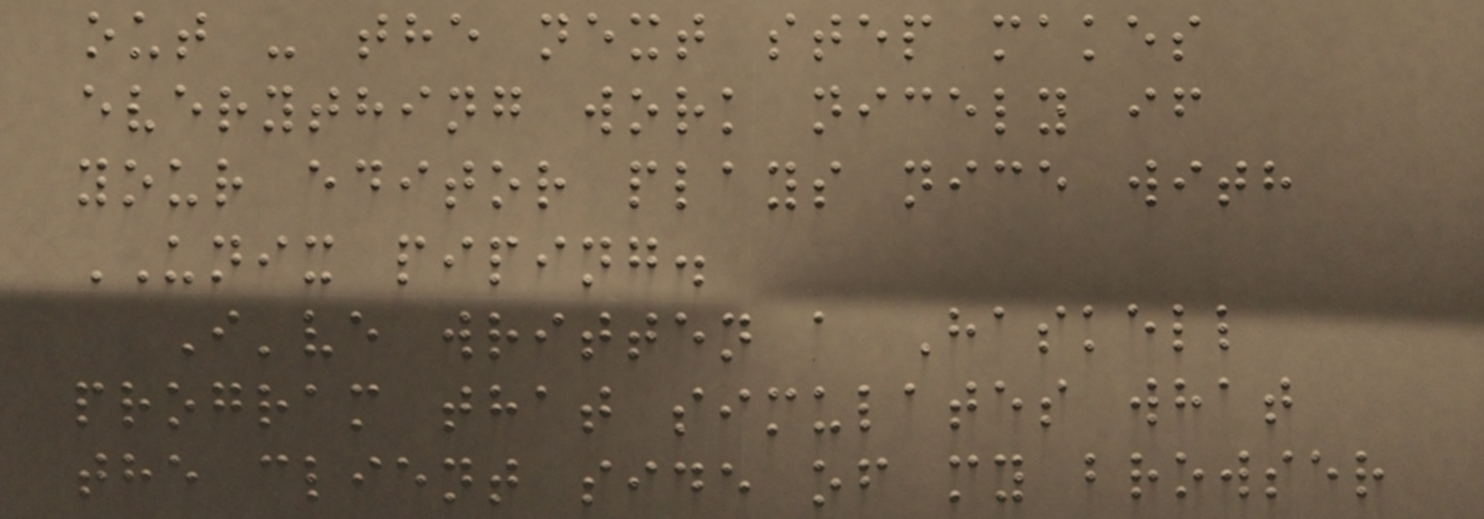out - the next step makes
everything work nicely if
your editor plays nice with
UNIX piping.
I've written a Haskell
program that simulates what
the client side of my browser
